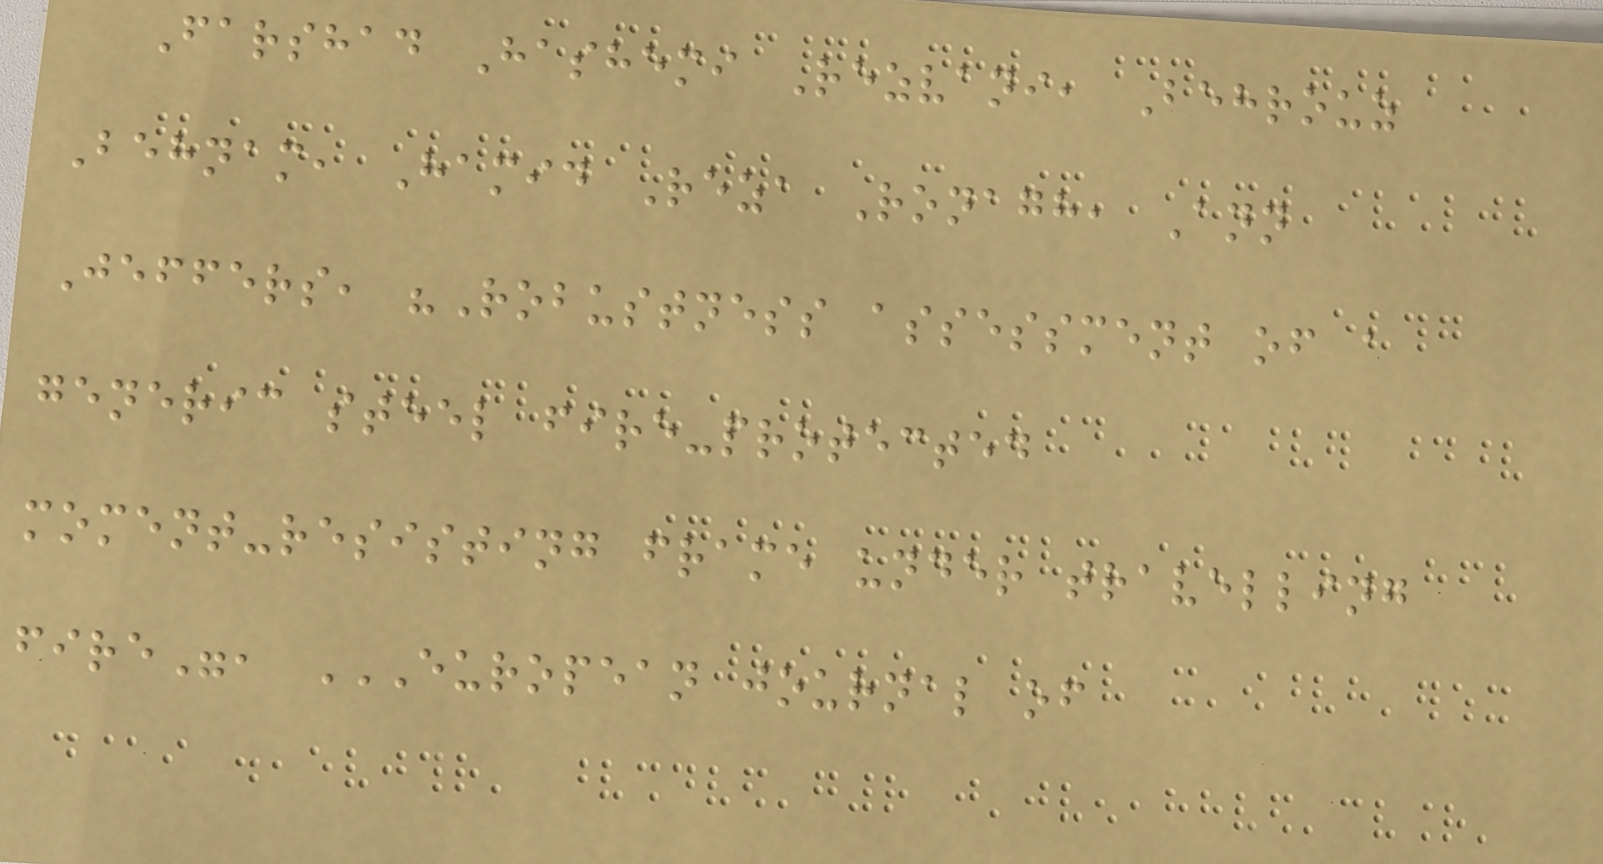Farshad Hashemi Rezvani, Behrouz
Behnam, Hamid Reza Ronagh, Ann
Jeffers, "Robustness assessment of a
generic steel fire-protected
moment-resisting frame under travelling
fire", EUROPEAN JOURNAL OF
